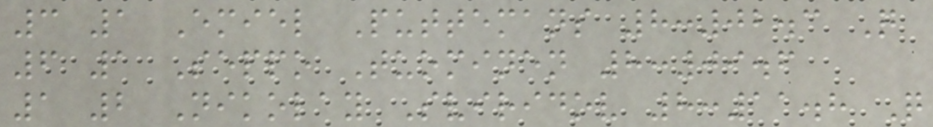3 1 Emiel Puttemans 8:02.3 Q
6 1 Seppo Tuominen 8:09.6
1 2 Nikolay Sviridov 8:11.8 Q
